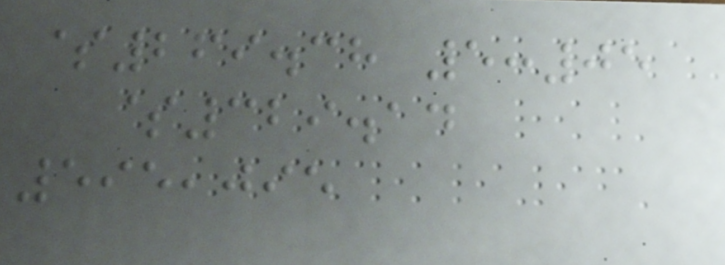$269.38 5:05
$329.14
595,095
